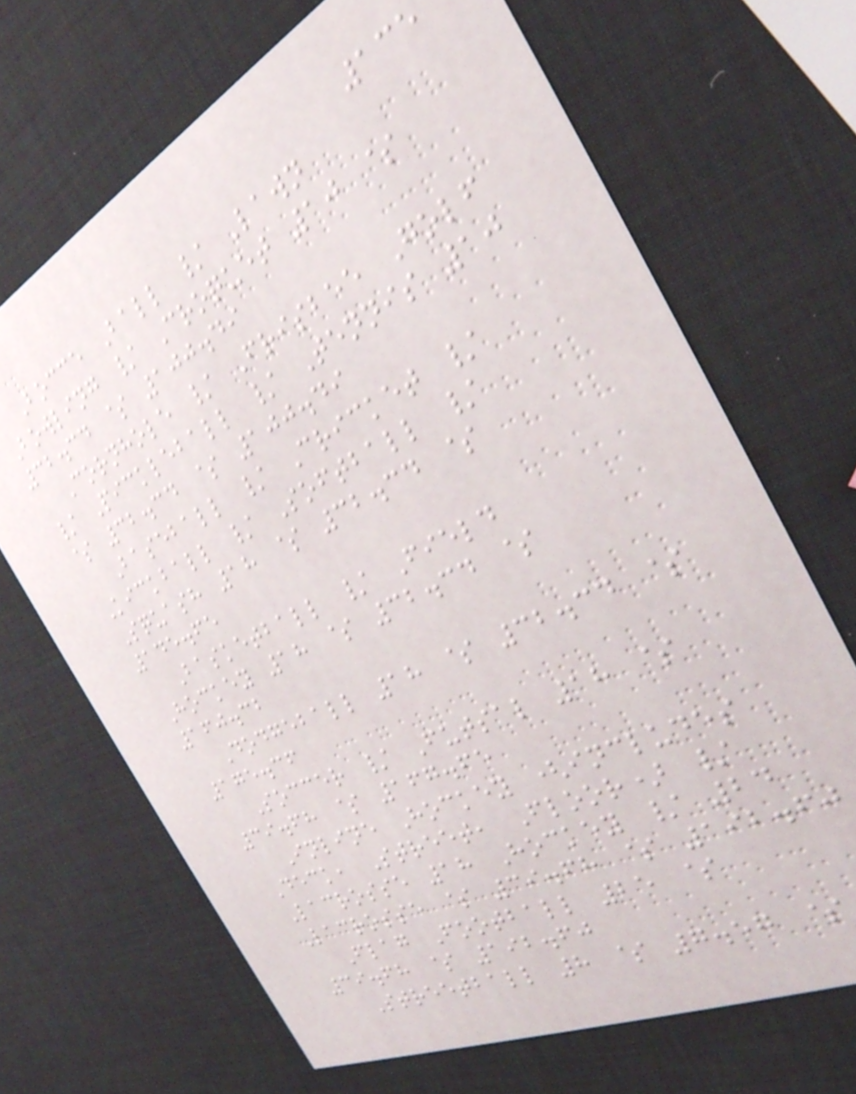135
Bocce Ball / Lawn
Bowling / Croquet 10 $
32.34 $ 100.49
Cornhole / Frisbee Golf
/ Pickleball / Tennis 10
$ 32.34 $ 100.49
Baseball / Cricket /
Kickball / Softball /
Squash 18 $ 32.34 $
145.65
Basketball / Field
Hockey 18 $ 32.34 $
160.32
Dodgeball 18 $ 32.34 $
175.36
Soccer / Futsal 18 $
39.68 $ 167.65
Inline Hockey (includes
Deck, Street, Floor) /
Lacrosse 18 Hockey / 24
Lacrosse $ 39.68 $ 192.60
Flag Football 25 $
39.68 $ 192.60
Streetball 8 $ 7.57 $
